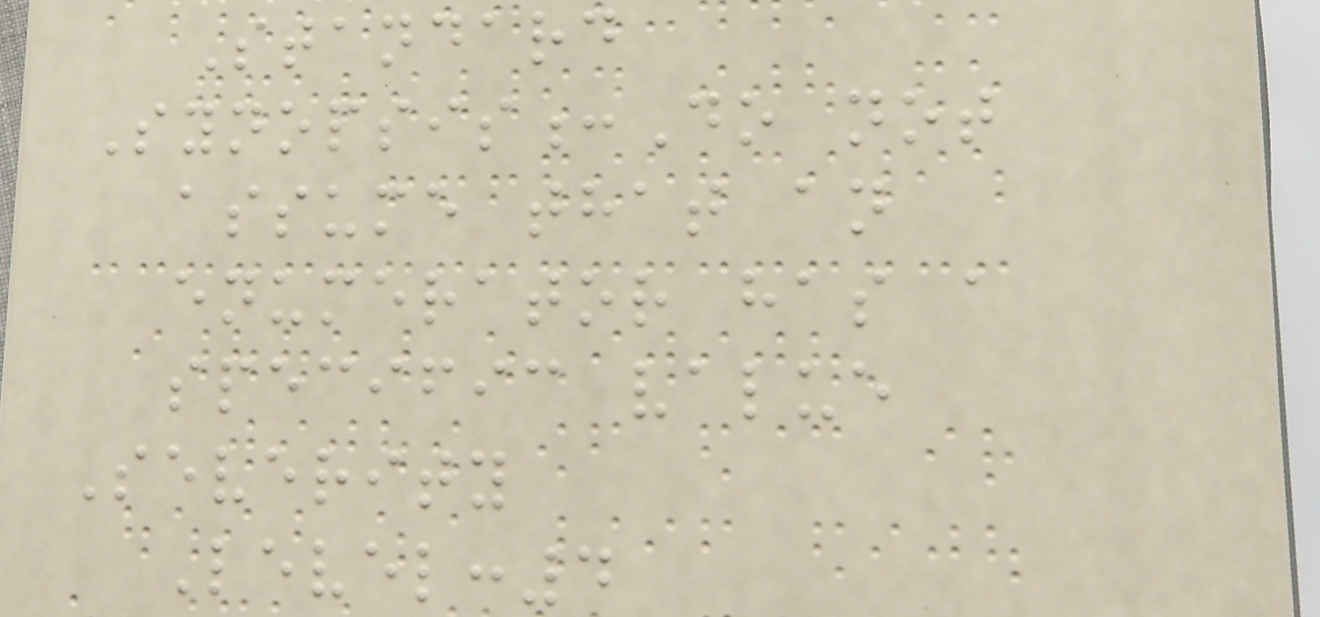Standard
Synopsis:Do not
assume that an
enumerator has a
specific value
Severity
Level:4
